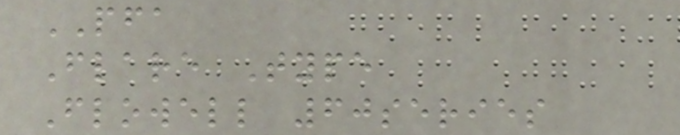PFA
Flare Type
Flowell 60series
